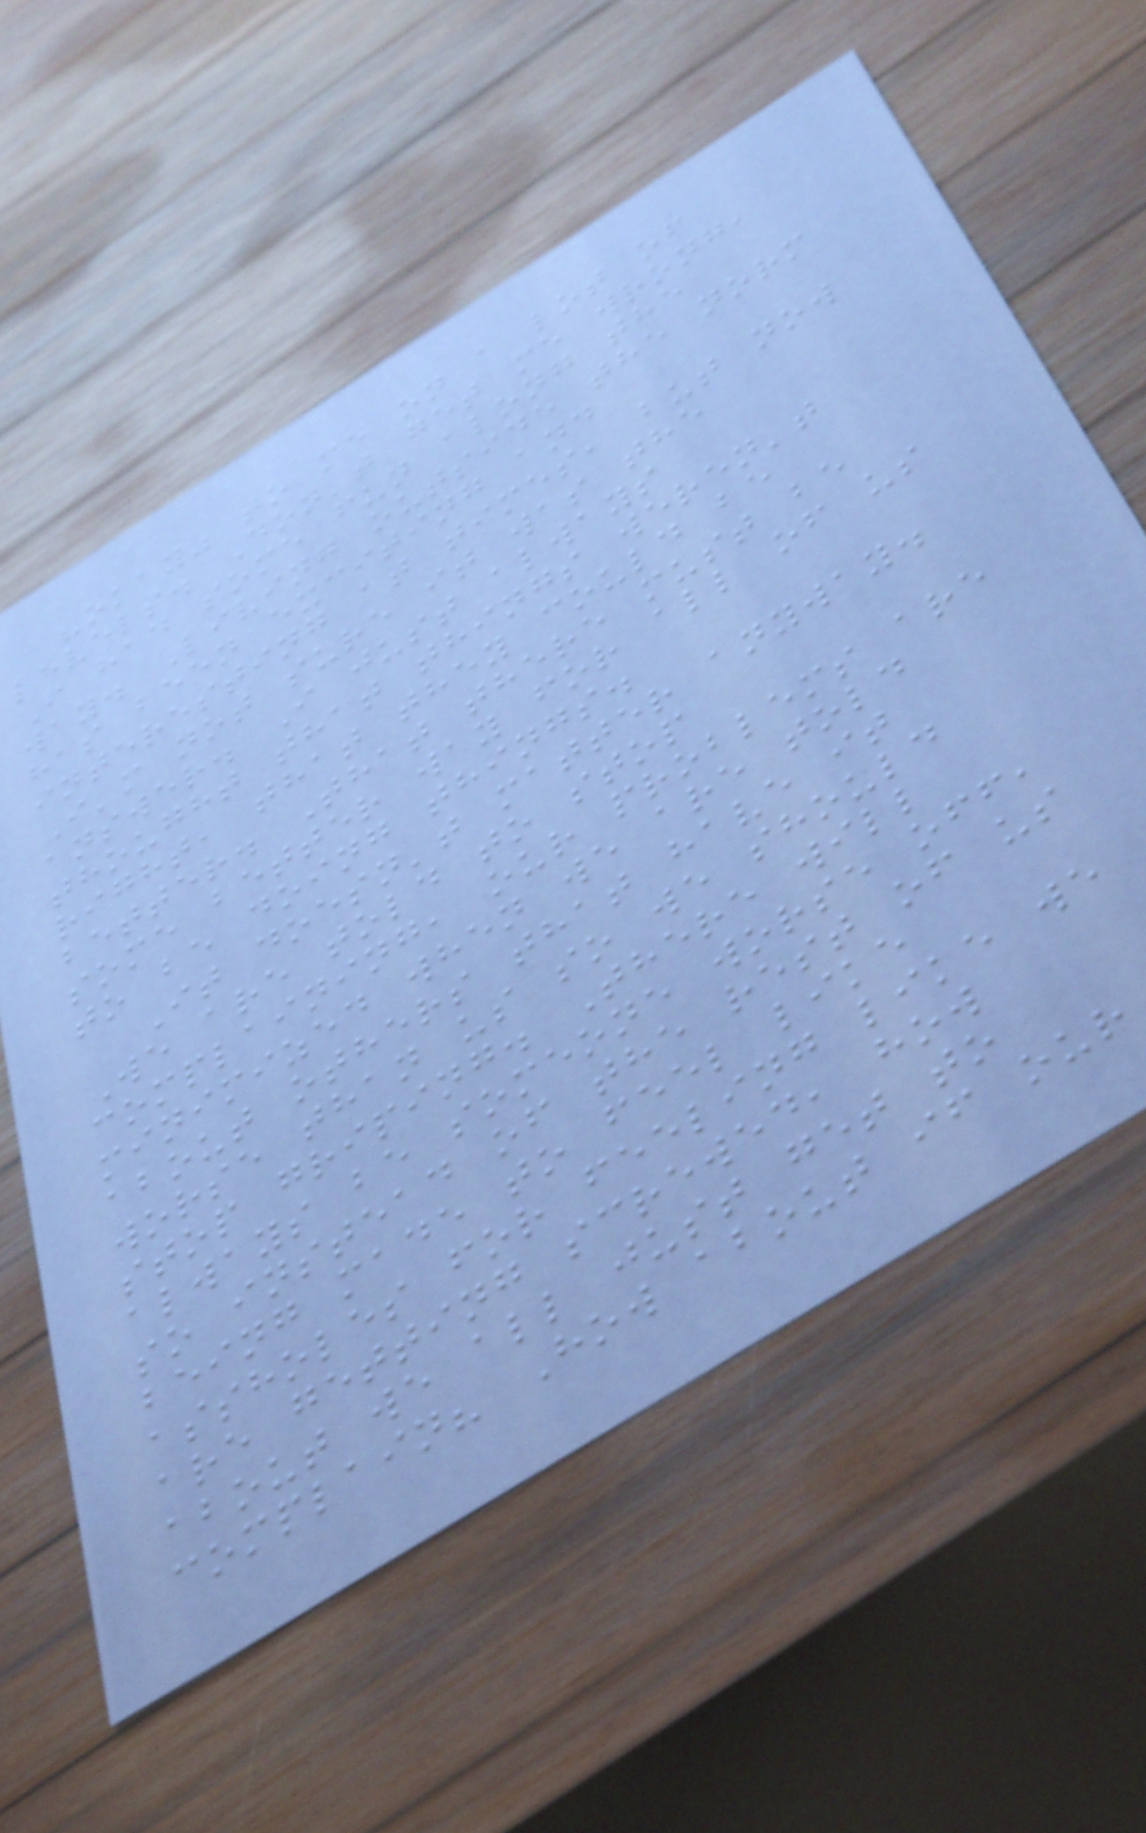"okay" to me on a lot of
levels. Don't get me wrong,
I had some fun along the
way. Living outside the norm
has been exciting and
interesting at times, but now
I'm not sure it was the
answer. I just always
thought that things weren't
right, that they could be
better. That there must be
some better way for all of us
to be doing things.
It doesn't matter anyway.
We are told to stop
complaining, our problems are
minimized when we are told
about others that have it
worse than us so we should
stop griping. There will
always be someone worse off,
so instead of the rest of us
being made to feel like
assholes for feeling like we
are getting screwed, how
about we all just get to
complain? How about if our
